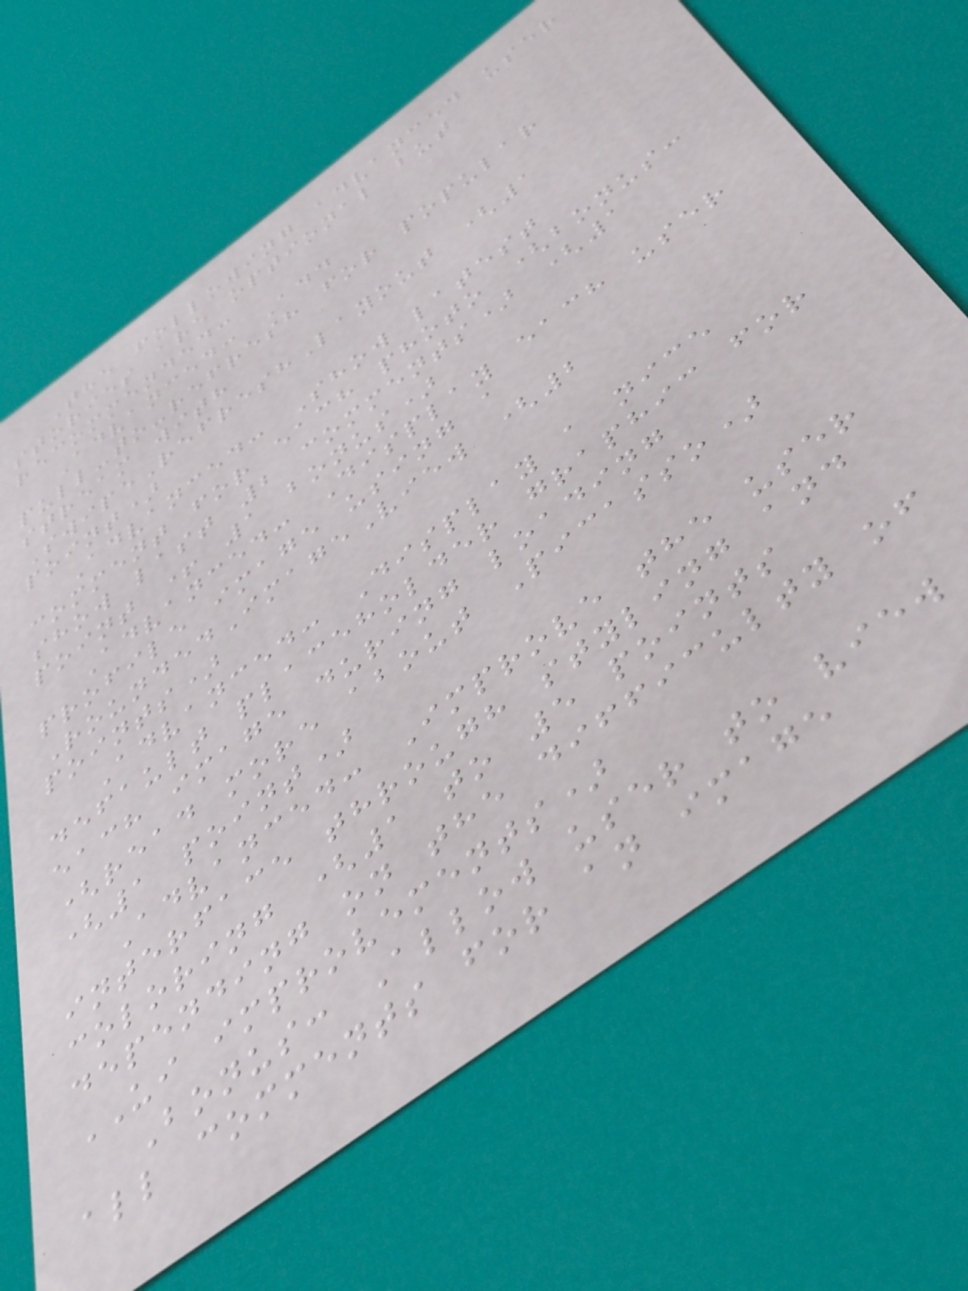The following advanced user
stories are optional but
recommended:
Advanced: Add
pull-to-refresh for popular
stream with
SwipeRefreshLayout (1
point)
Advanced: Show latest
comment for each photo (bonus:
show last 2 comments) (1
point + 1 bonus)
Advanced: Display each user
profile image using a
RoundedImageView (2
points)
Advanced: Display a nice
default placeholder graphic for
each image during loading
(read more about Picasso)
(1 point)
Advanced: Improve the user
interface through styling and
coloring (1 to 5 points
depending on the difficulty of
UI improvements)
Bonus: Allow user to view
all comments for an image
